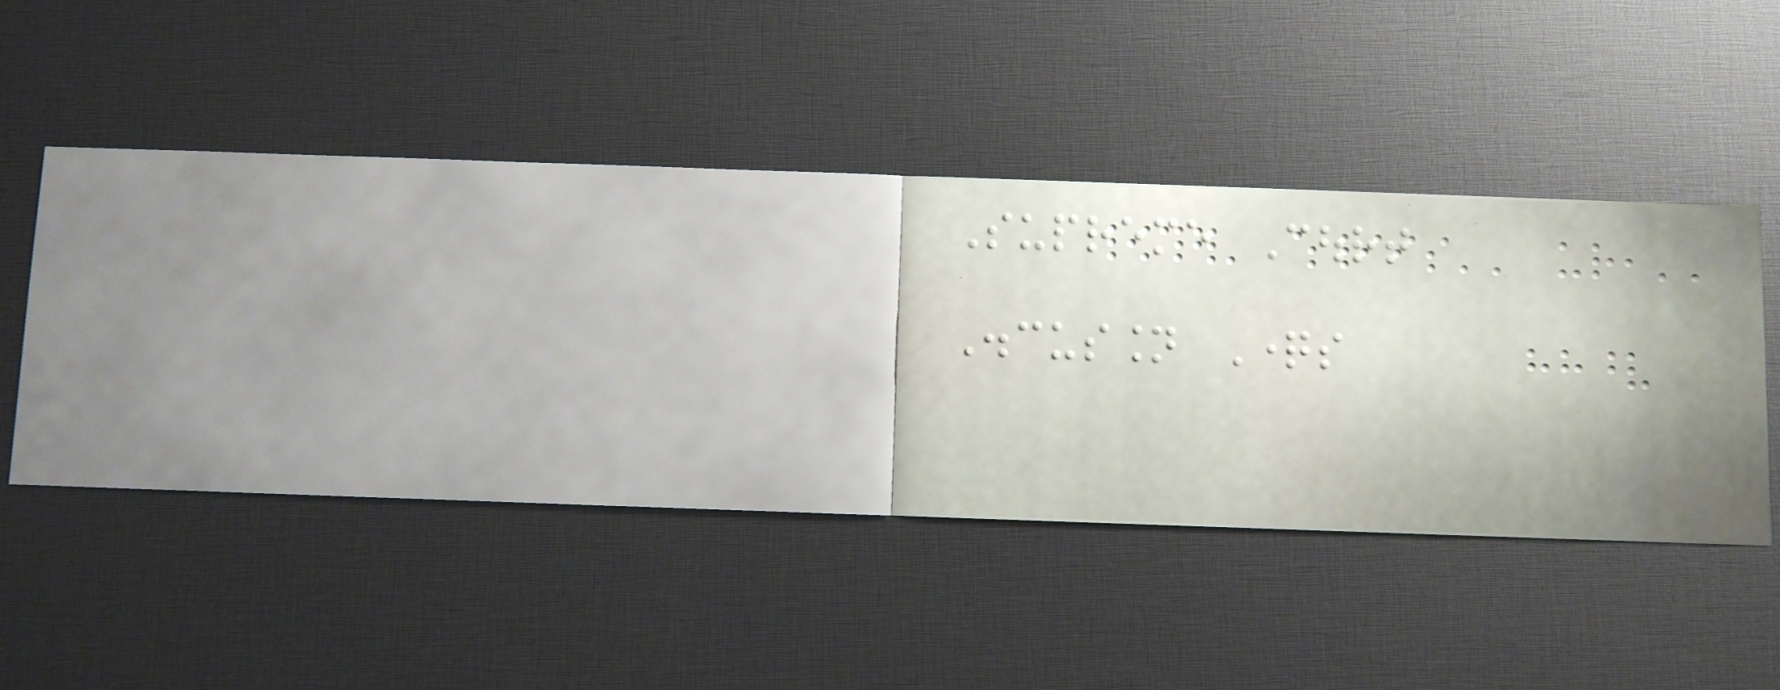Supreme Court
Discussion Questions
